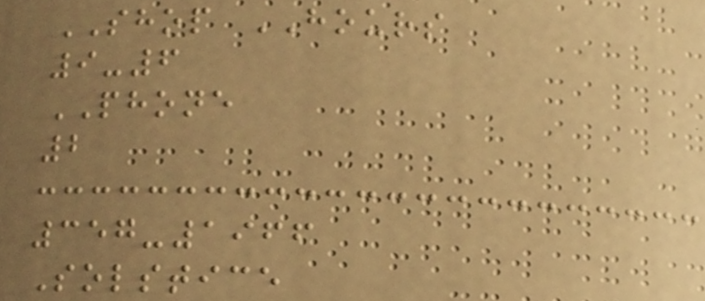SHOP HOURS
9-6
PHONE
2
357-1966
Solstice
